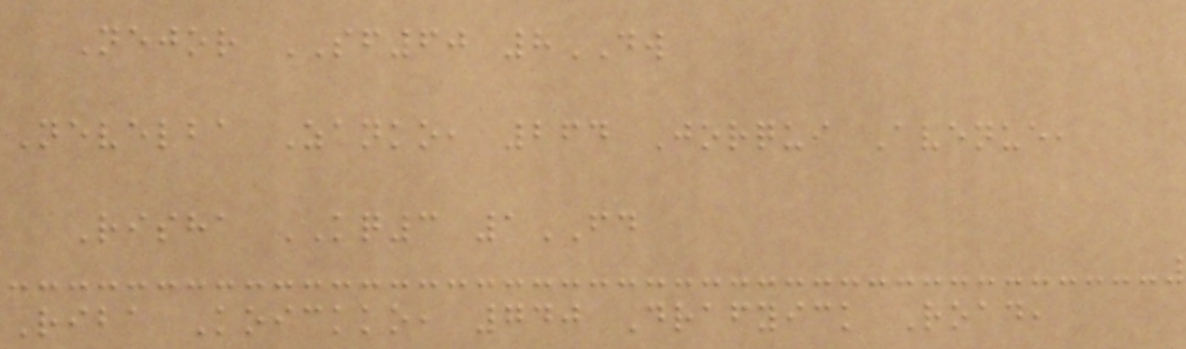Nejor SF60 8DW
Nevelba Zanko, 264 Jorqui Avenue,
Risha KQ3 1FD
Riba Koickko, 740 Drafyick Road,
